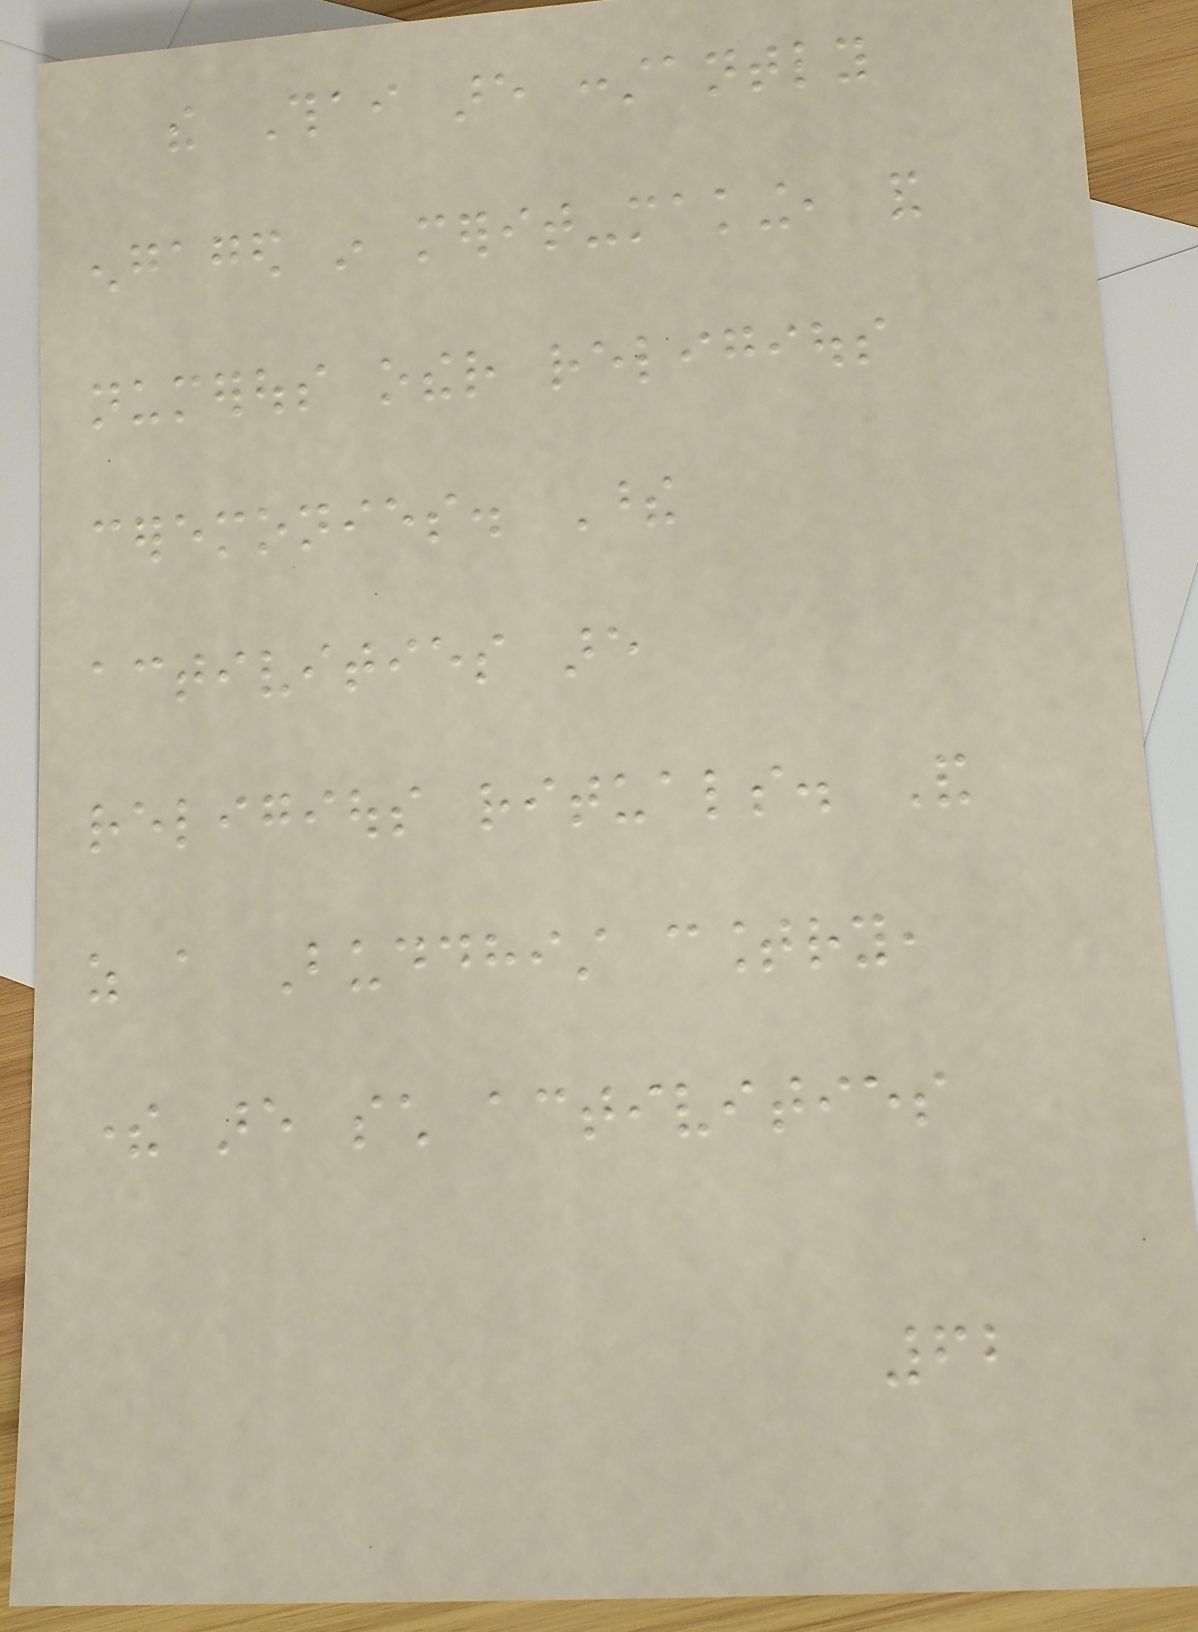the Thai are constantly
engaged in merit-making, and
numerous other religious
ceremonies. These
activities are
religious rituals. And
as a Buddhist country,
there are such activities
62
